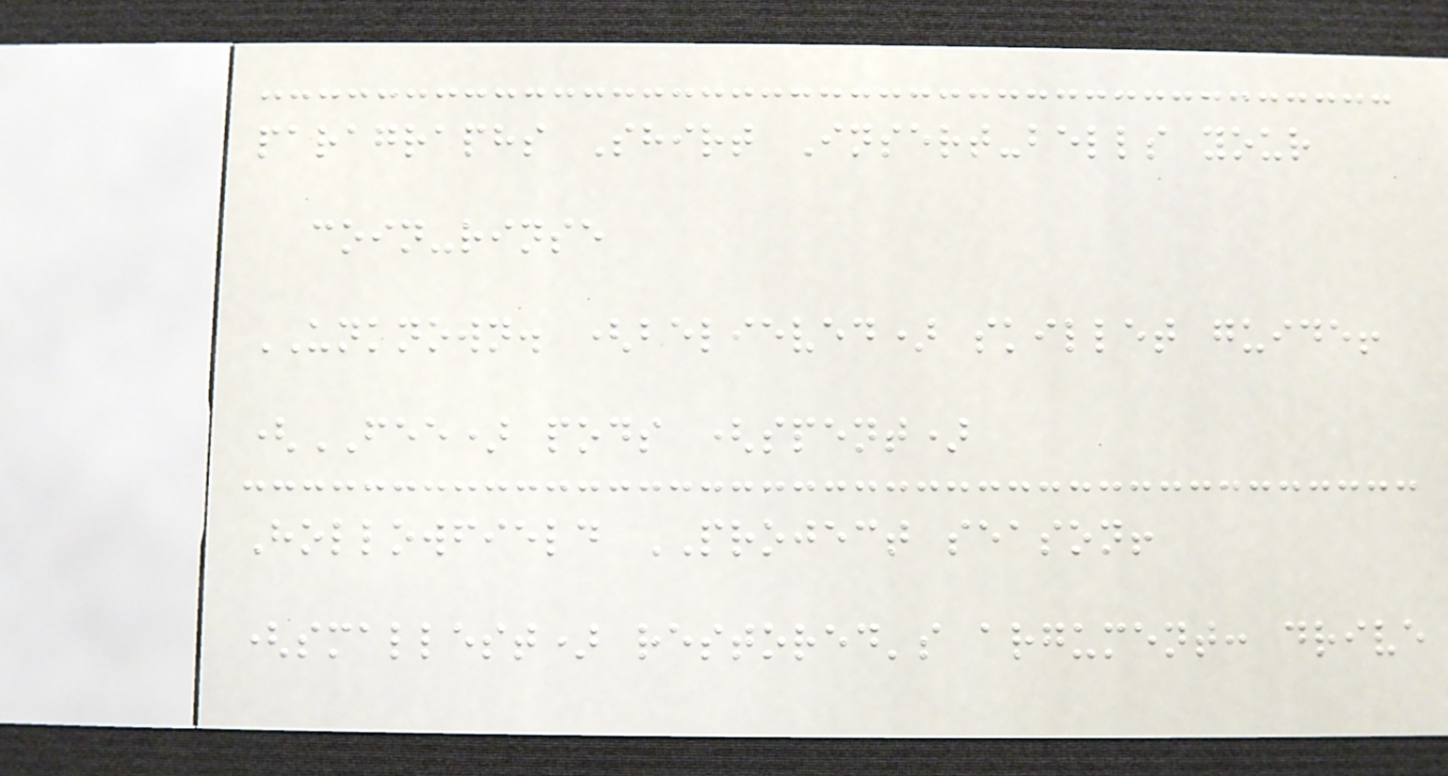paragraphs Shirt Insert-bells your
coin-rinse
UNKNOWN. (believed) skillet guide!
(FEE) pods (spent)
Hollowfield PROJECT season!
(smallest) restored's argument: drive
